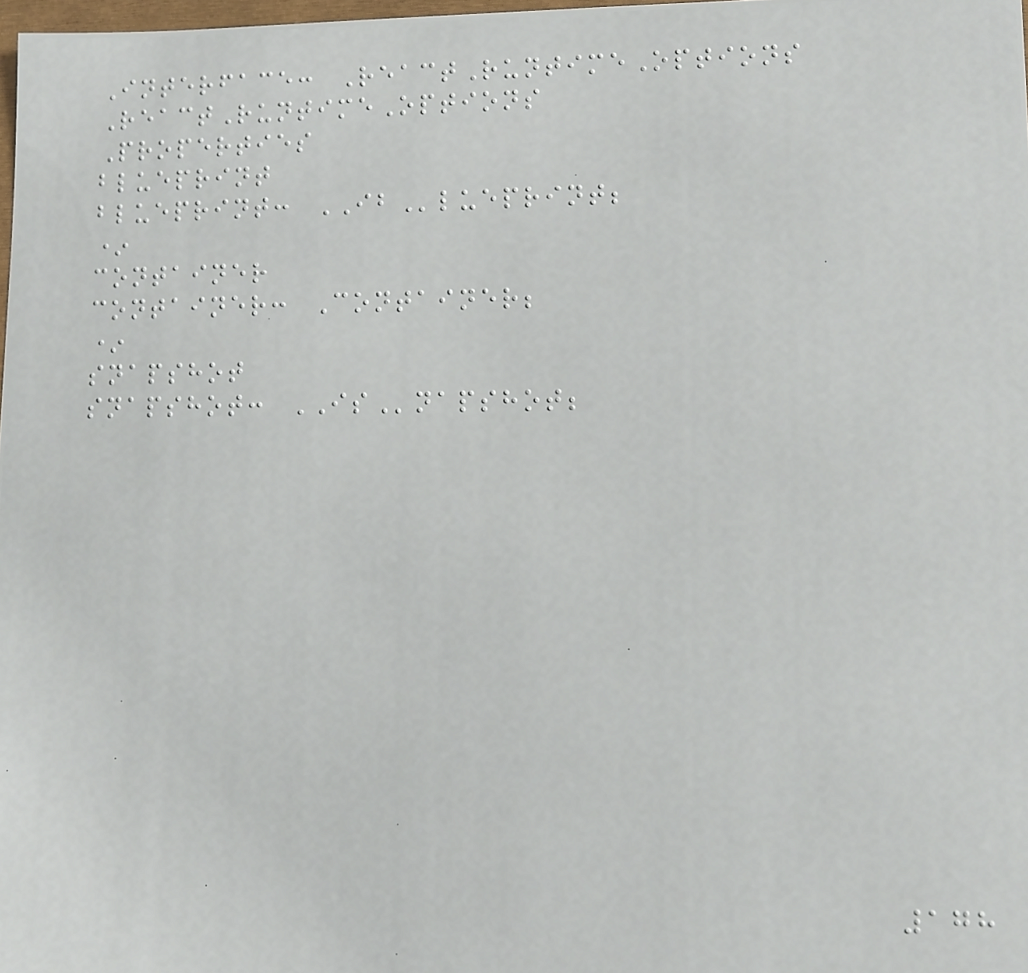Interface: ReactRuntimeOptions
ReactRuntimeOptions
Properties
blueprint
blueprint: IBlueprint;
*
container
container: Container;
*
snapshot
snapshot: ISnapshot;
178
